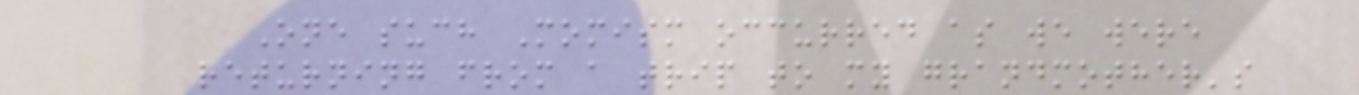One such Momism occurred as we were
returning from a trip to my grandmother's
